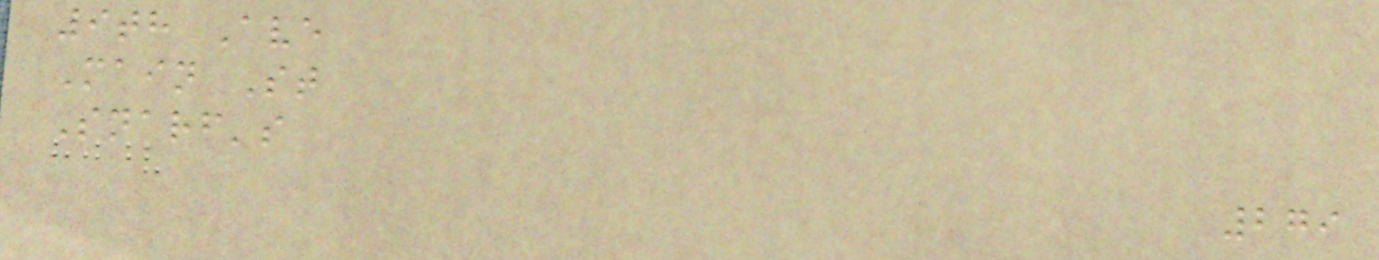9th Ave
Main St
Snarf's
279
